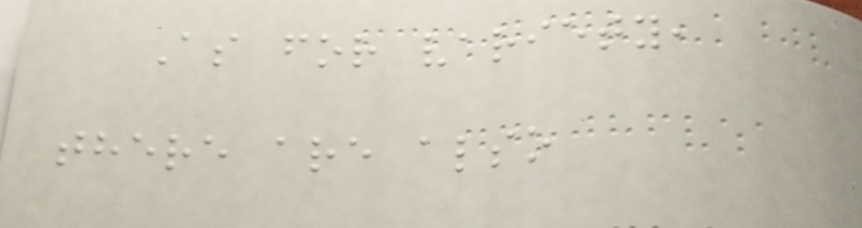As for variety,
there are also
